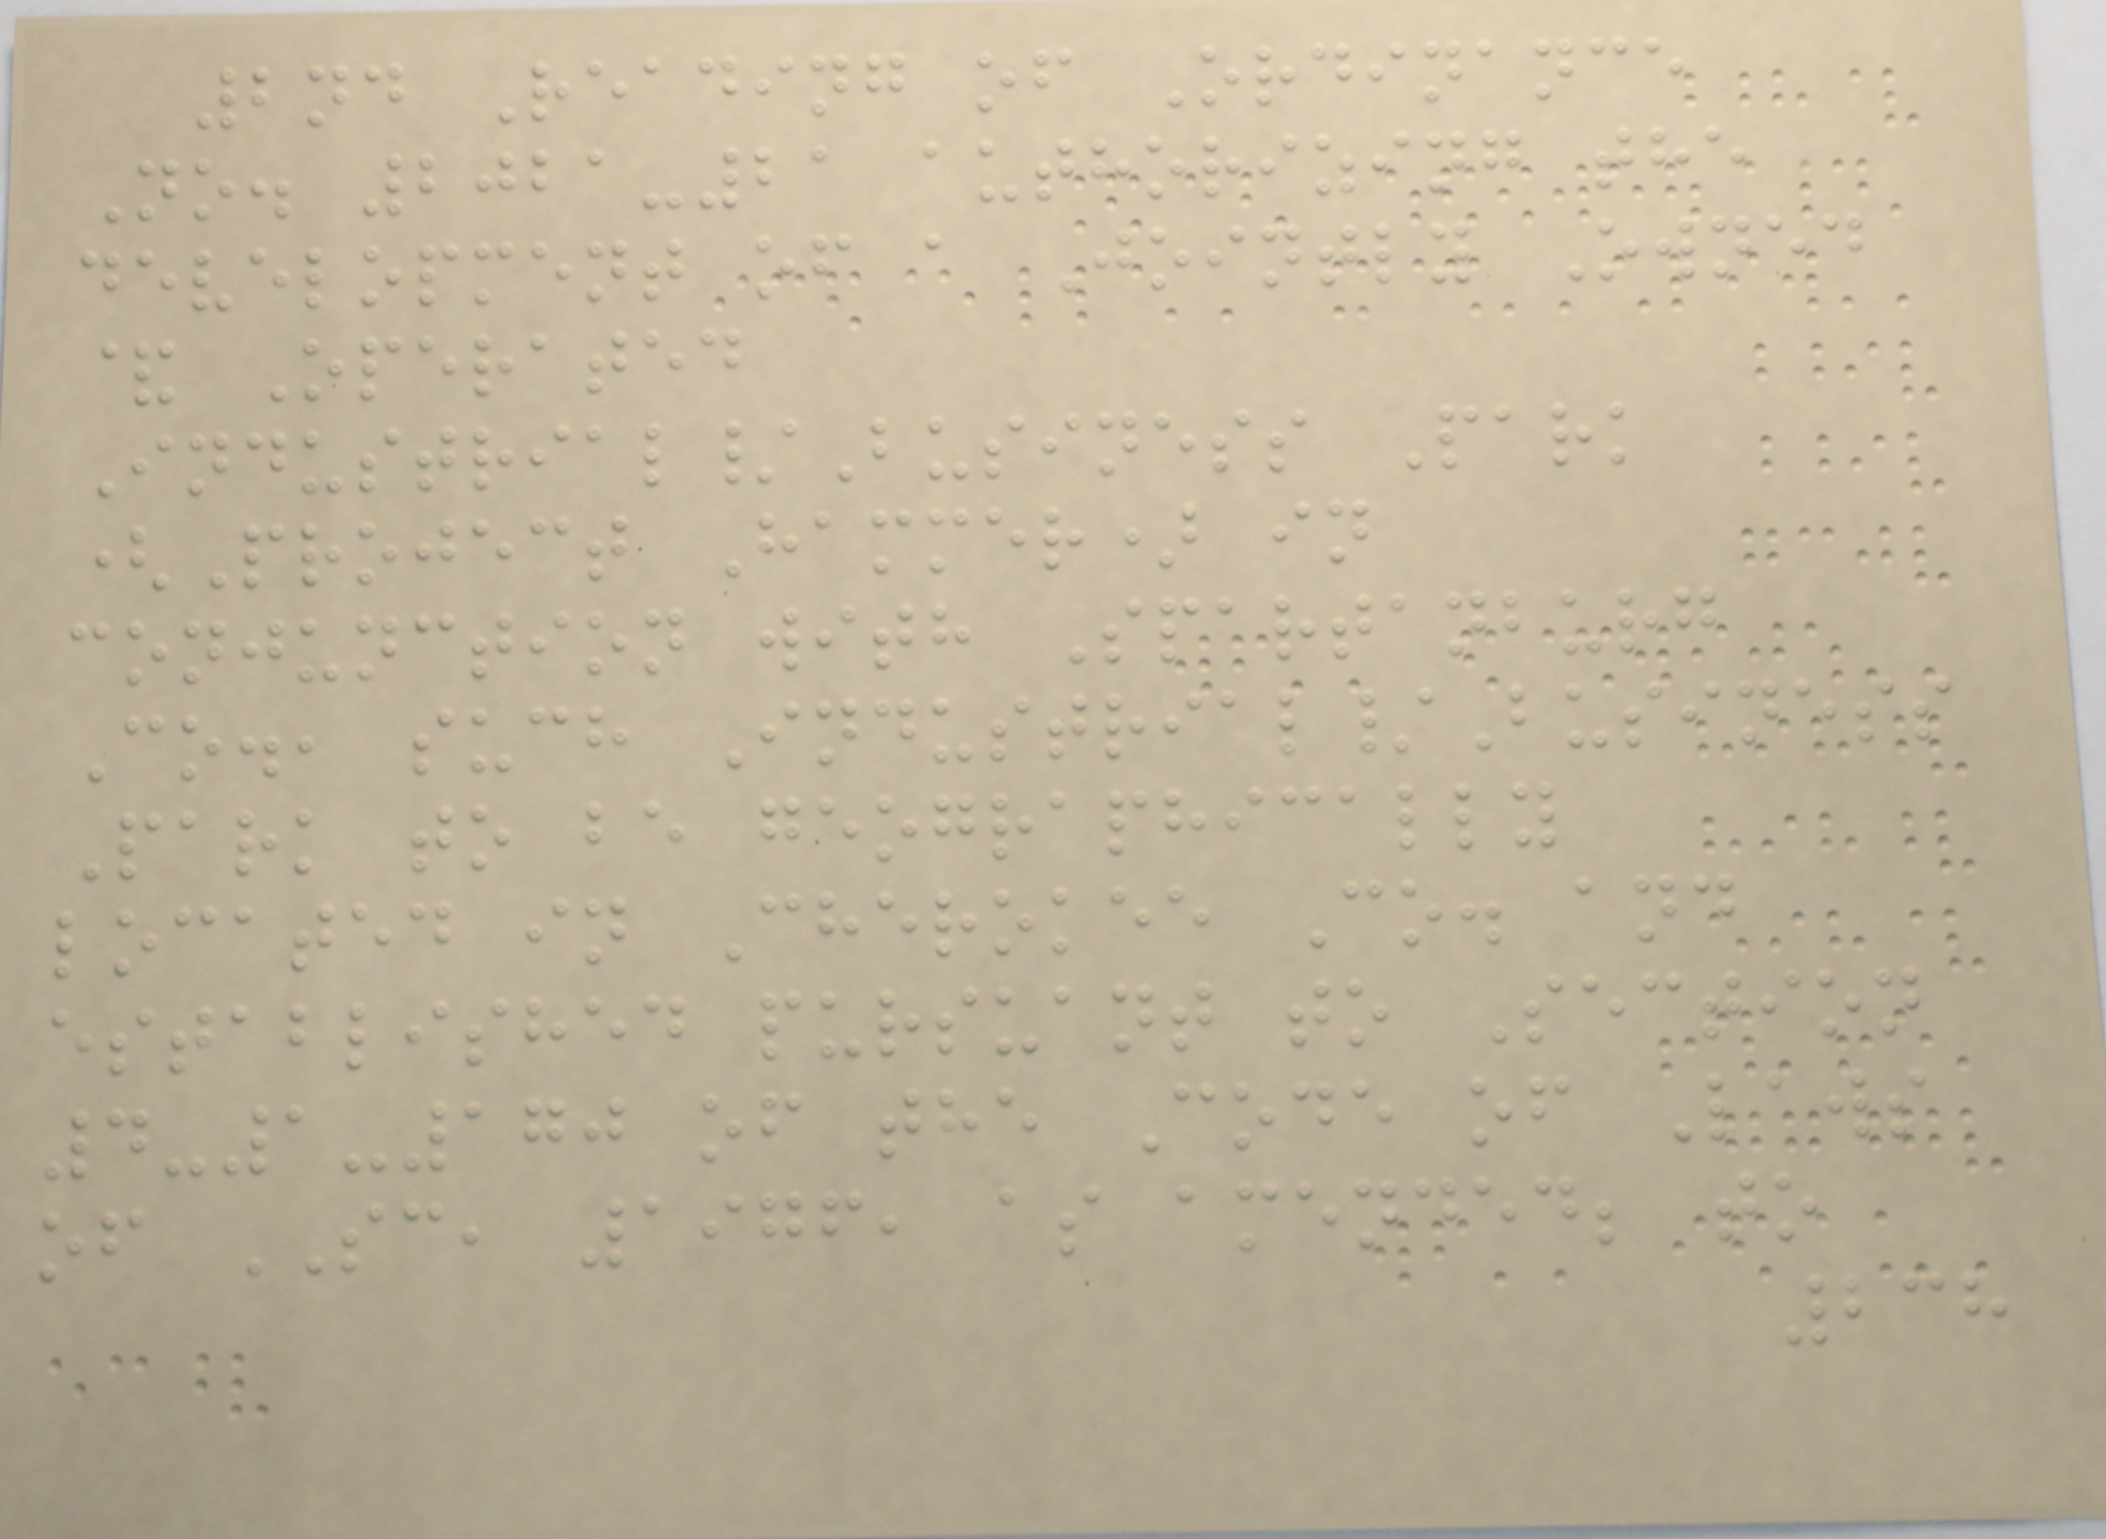2nd Reading of Ordinance
No. 2021-21 authorizing the
development of a Jointly Owned
& Operated
Industrial/Business Park
(Project Hammer) in
conjunction with Spartanburg
Co., such Industrial/Business
Park to be geographically
located in Cherokee Co. and
established pursuant to Section
4-1-170 of the Code of Laws
of SC, 1976, as amended; to
238
